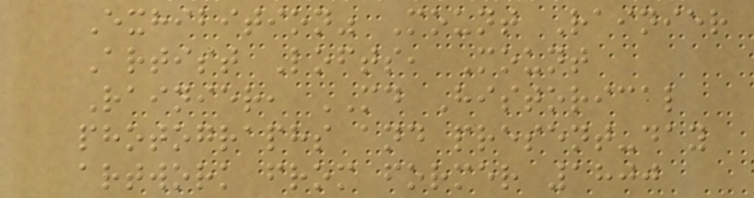Exhibition" Mount Rainier
Artist Lofts, Mount
Rainier, MD Historical
photographs and present-day
artwork from former 1800
